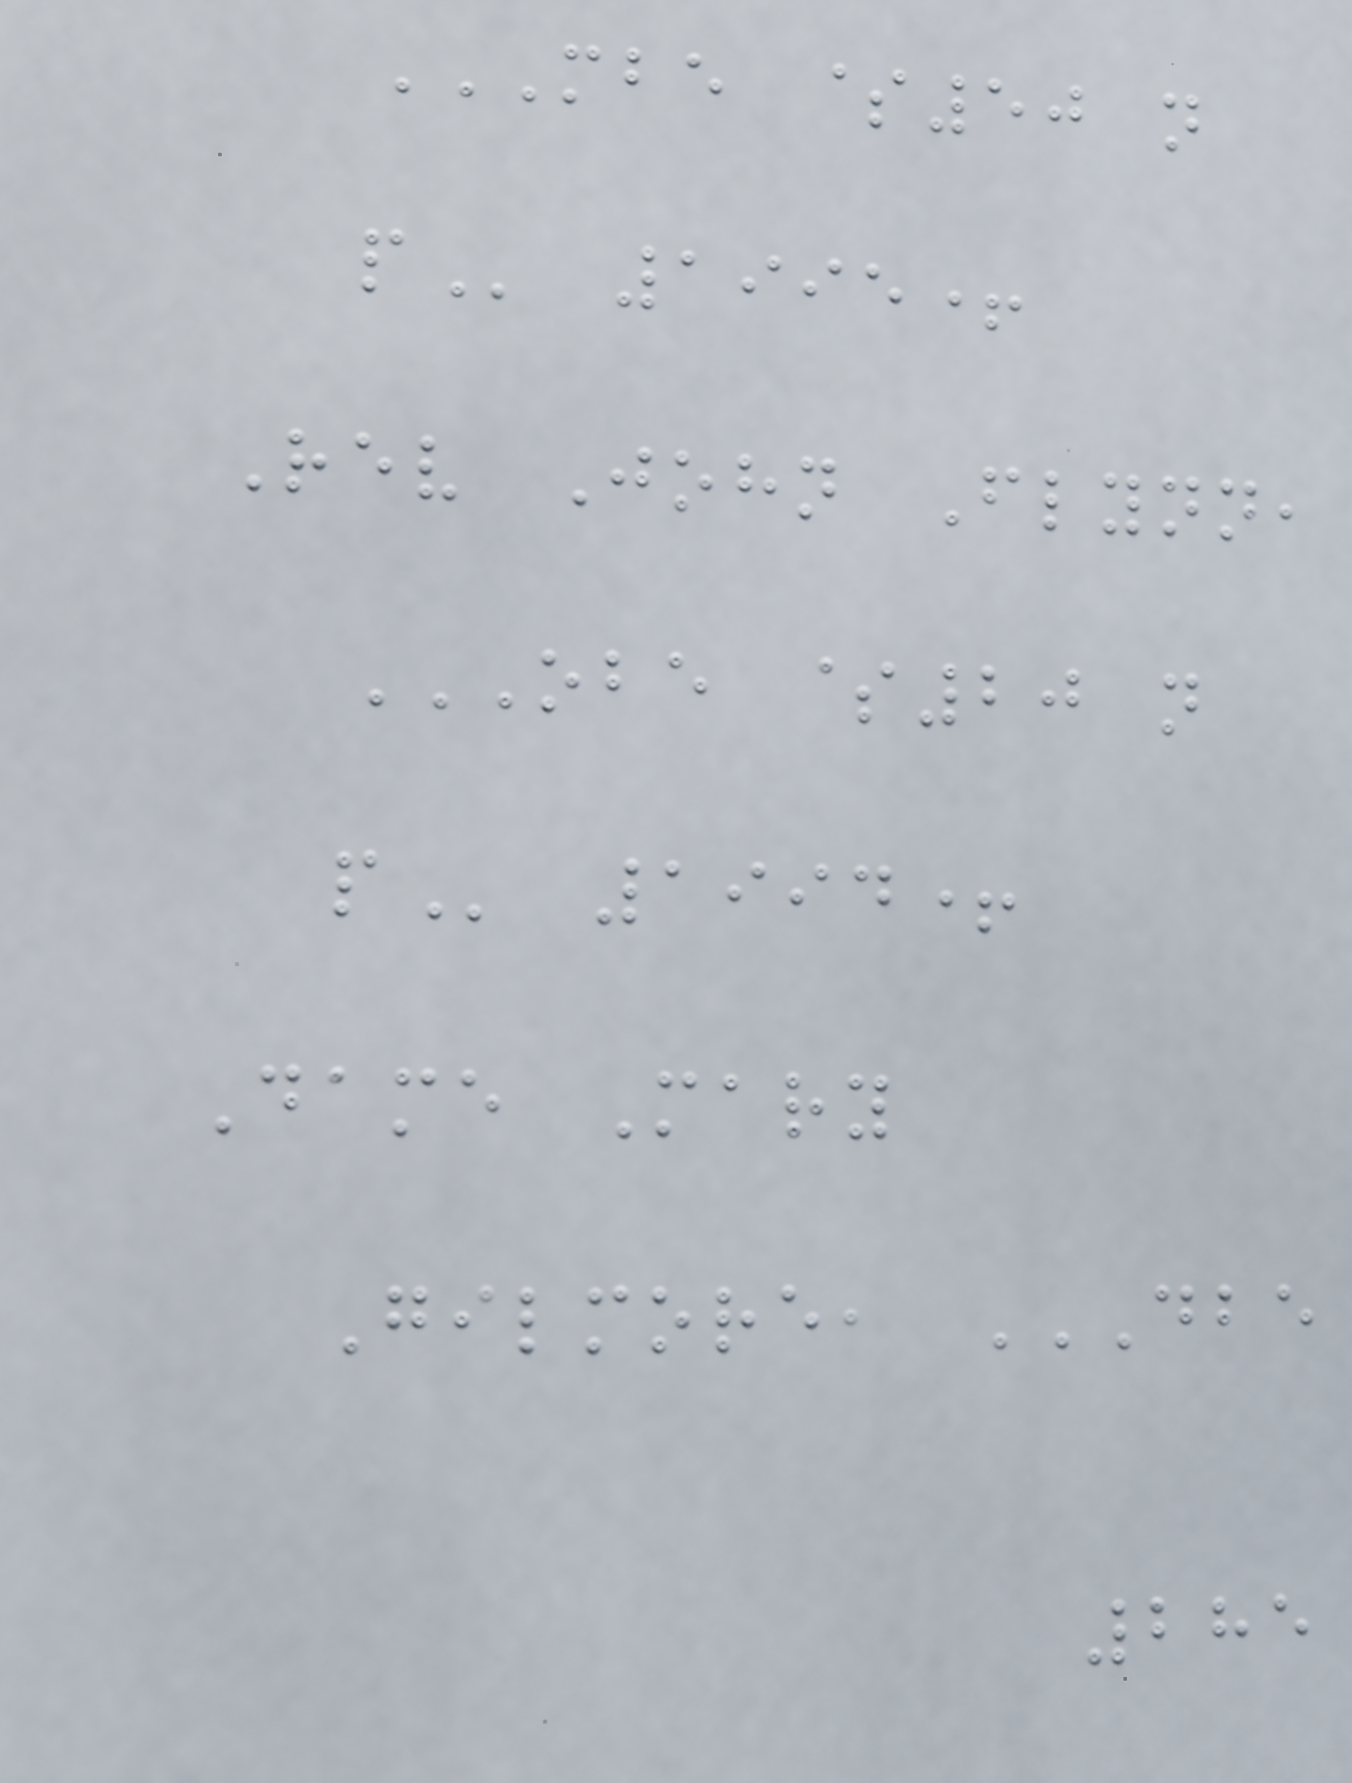MBE $50 N
P 1995+
Rev John Flynn,
OBE $20 N
P 1994+
Dame Mary
Gilmore, DBE
285
